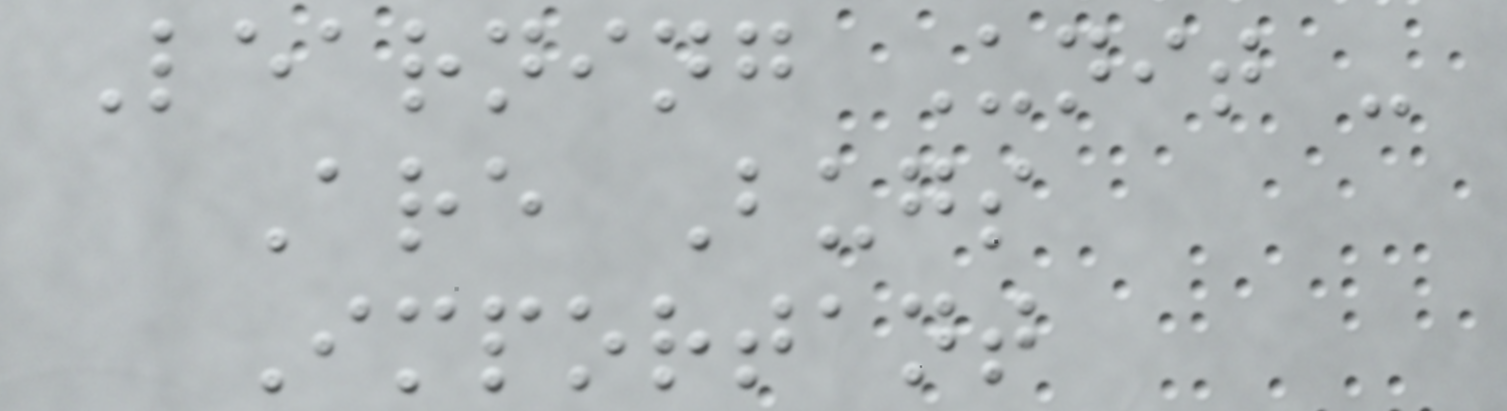Learning Unit -
Are Bugs
Important
